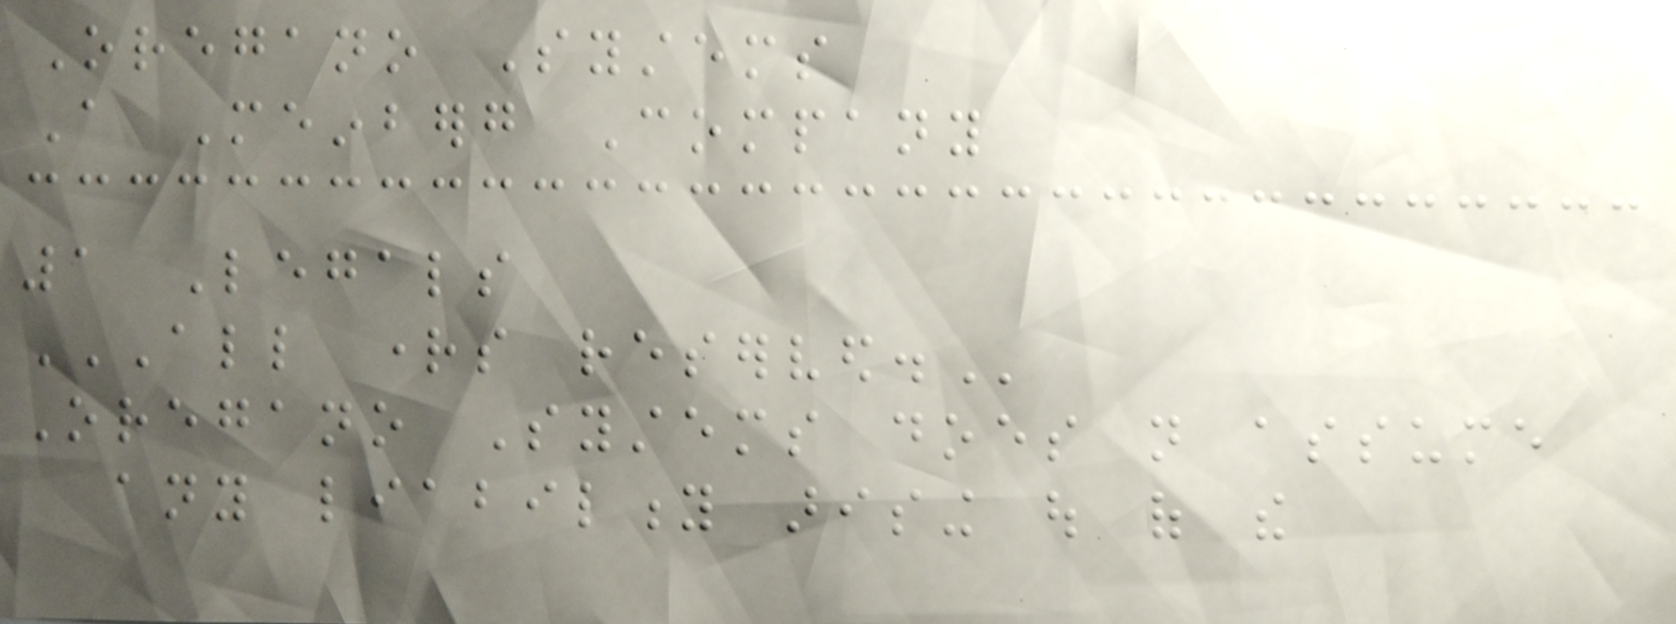Oregano Systems
A Meinberg Company
1 Legals
ALL RIGHTS RESERVED.
Oregano Systems does not assume
any liability arising out of the
